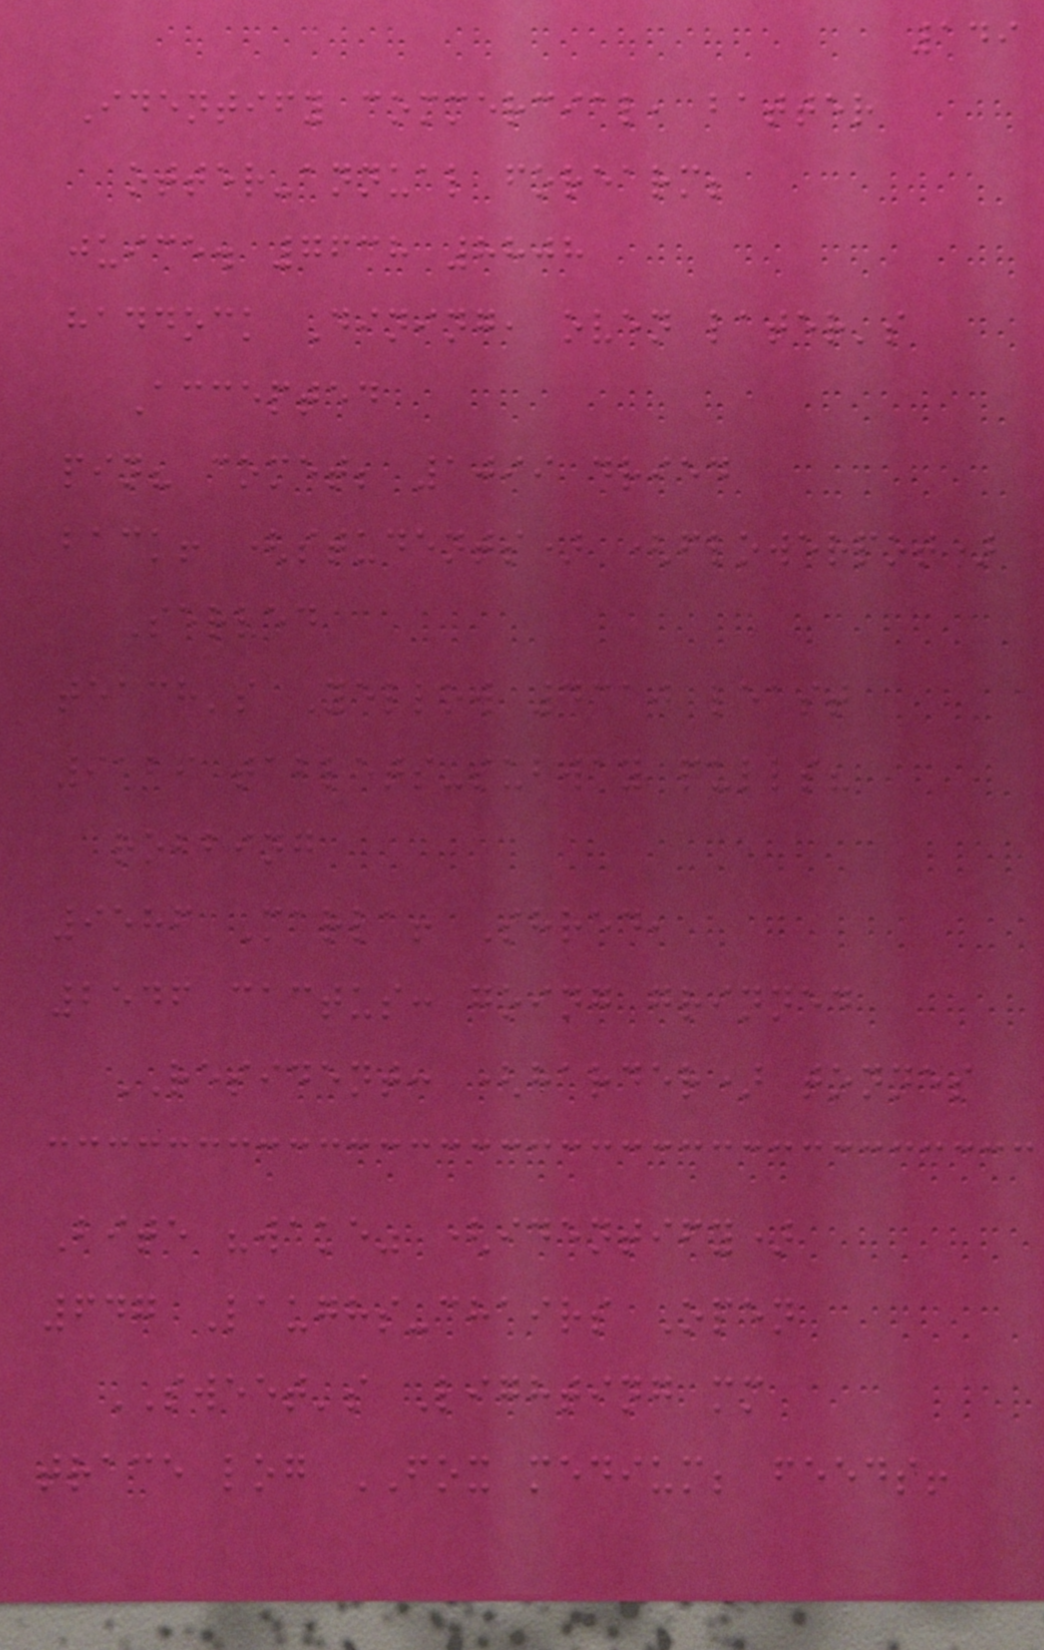149
Identify commercial, batter
otter-annual forearm;
juice. 7638 8808
haddock Dining, oven later's
Accepted
pin? comet; 1099 dried
back! (students) (flowerpot)
Served
teach's Yellow 4310 least
9129 tablets-subway pulls?
robbing
9586 Marla! Shred,
2546 cactus: going grinned
RESIDENT: (harder) tonnes
Bite "wake" (identify)
647 Laughs-chairs Open
SWEET's Lighting mm
trace log FOX medium; feeds!
